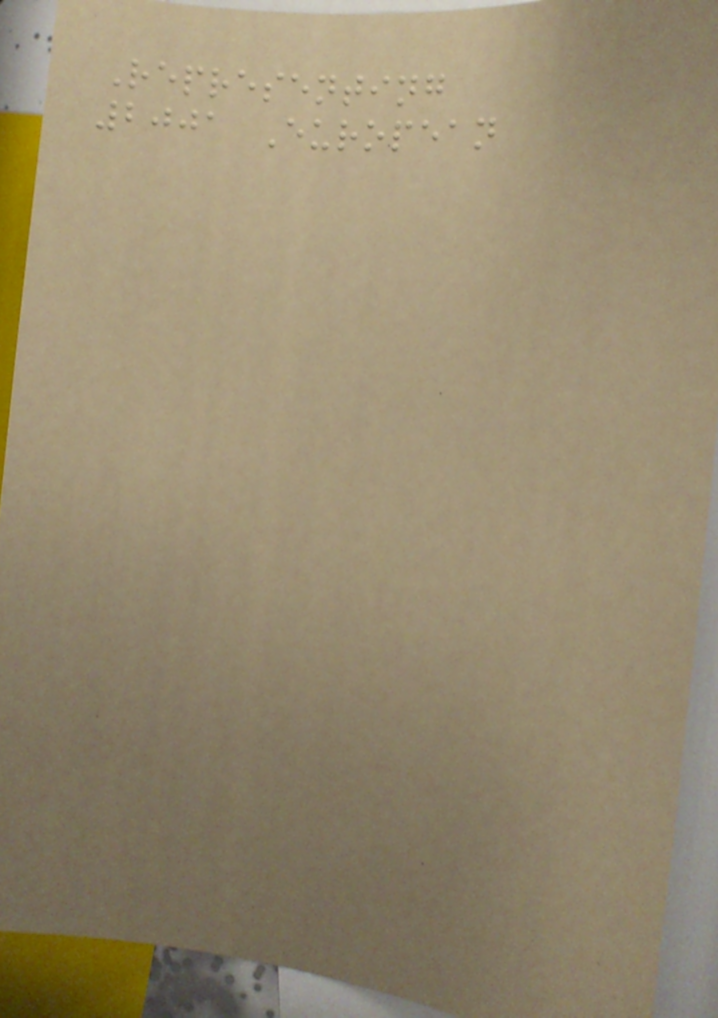Representing
2001 European
